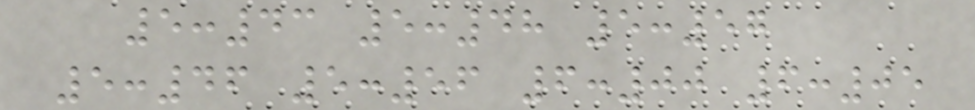5:43 5:48 5:57
5:46 5:56 6:00 6:05
